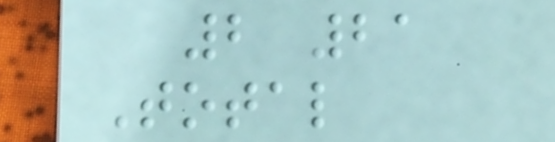2 21
Total
